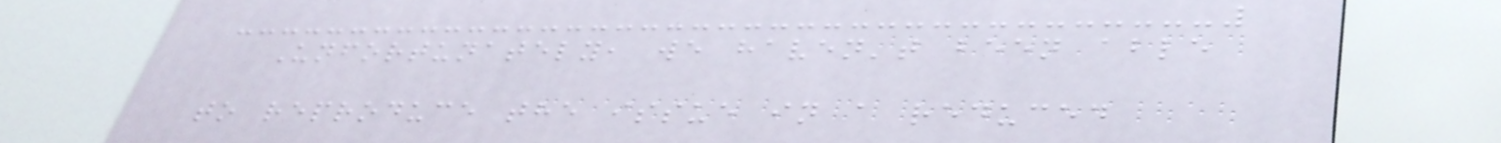Unfortunately, we haven't been able
to reproduce the issue in a reduced
